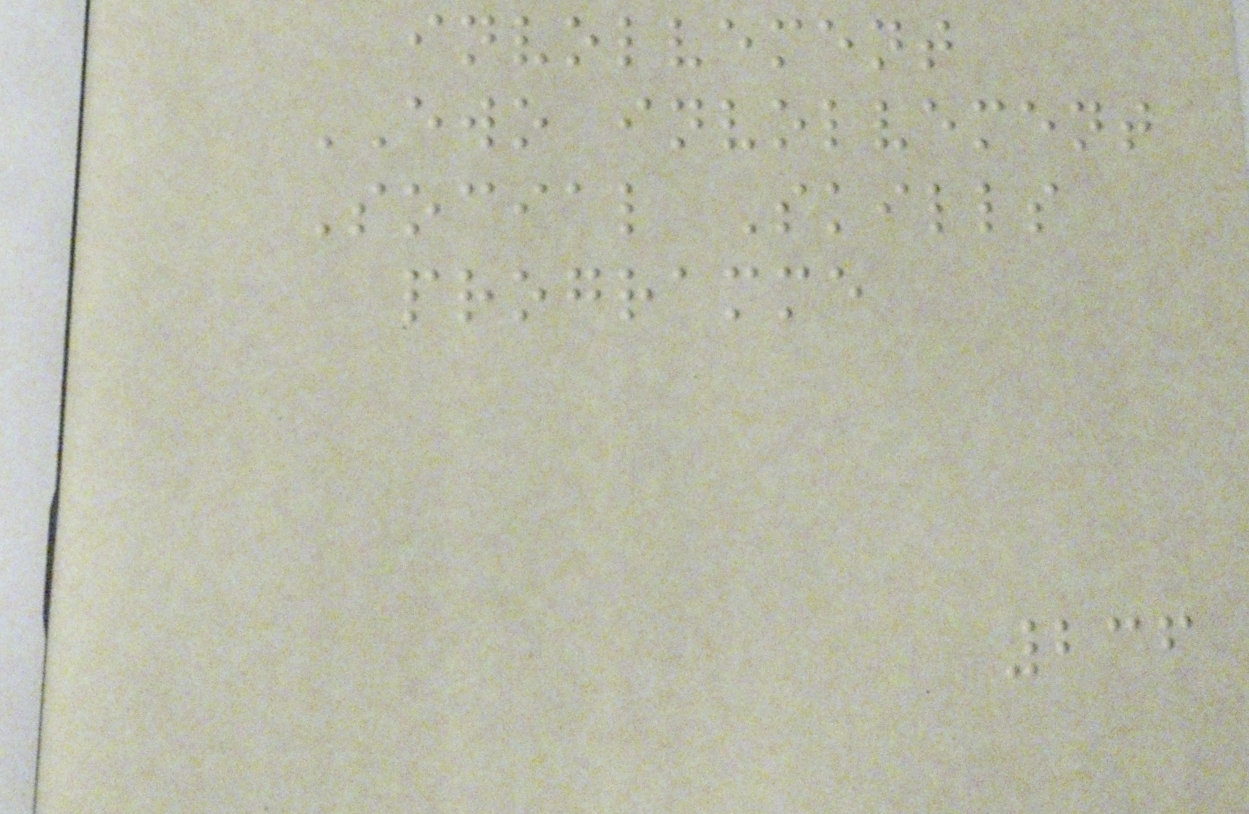involvement
EWO involvement
Social Skills
programme
236
